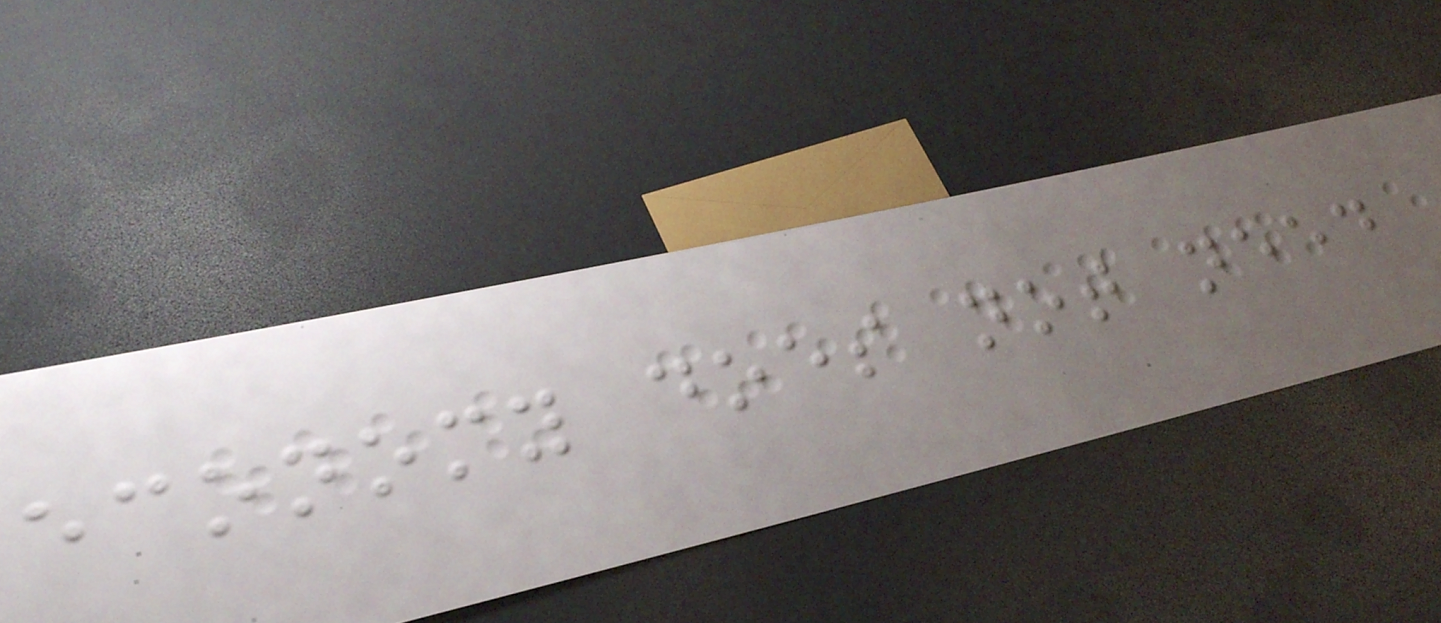economy does not need
